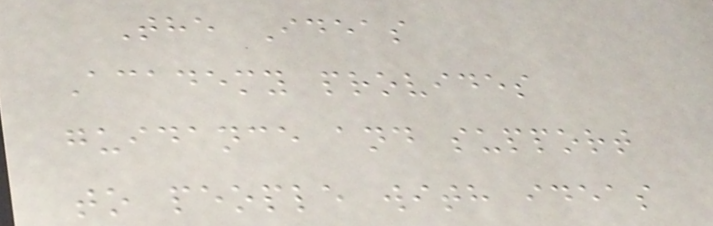The Ideas
Academy provides
guidance and support
to people with ideas
